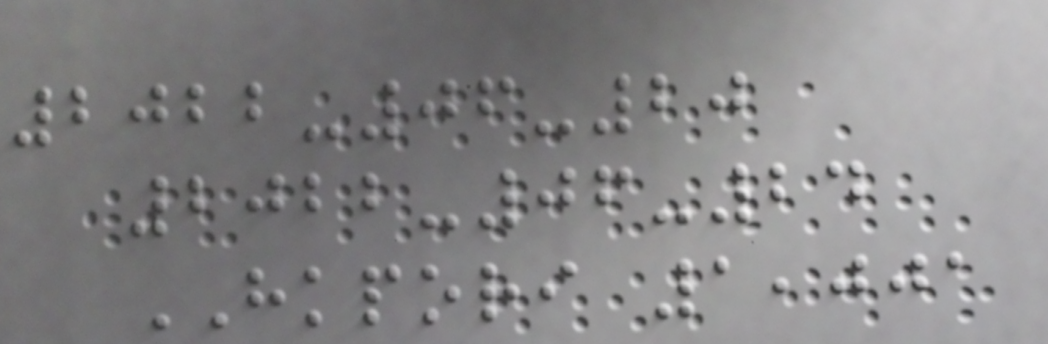2022-06-20
2022-06-24
HKPORI 1,001
